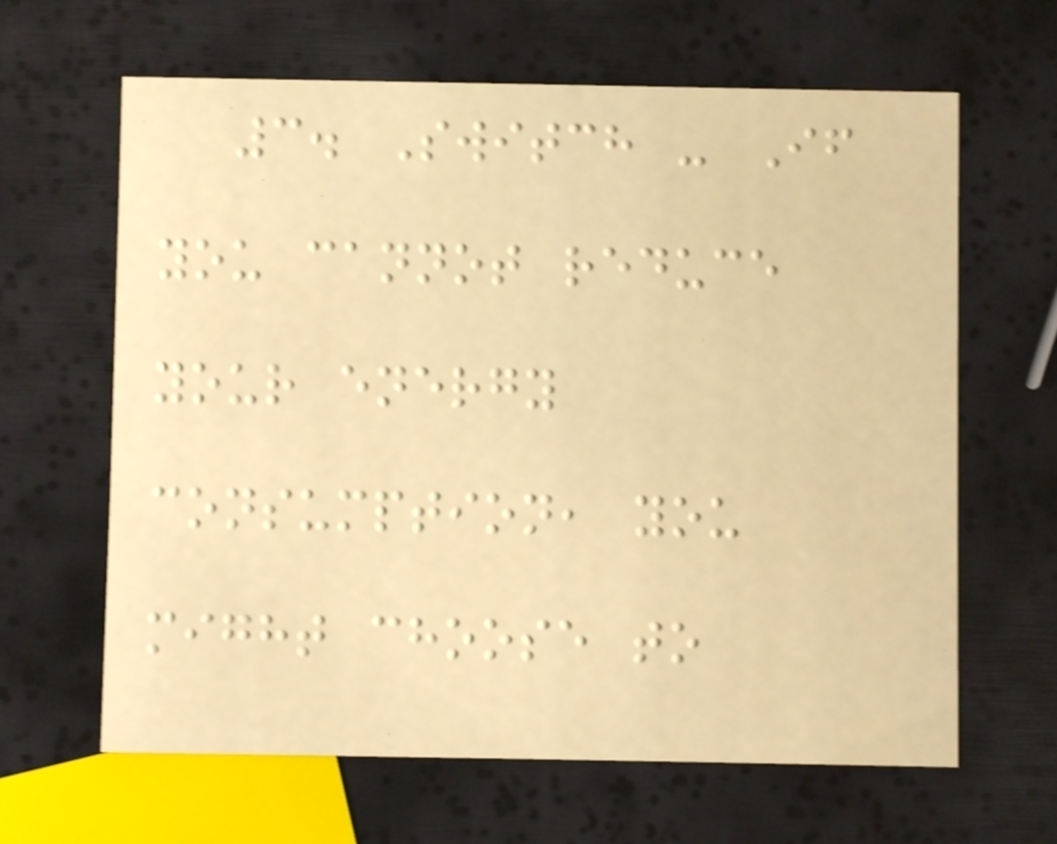3. Switch - If
you cannot reduce
your energy
consumption, you
might choose to
